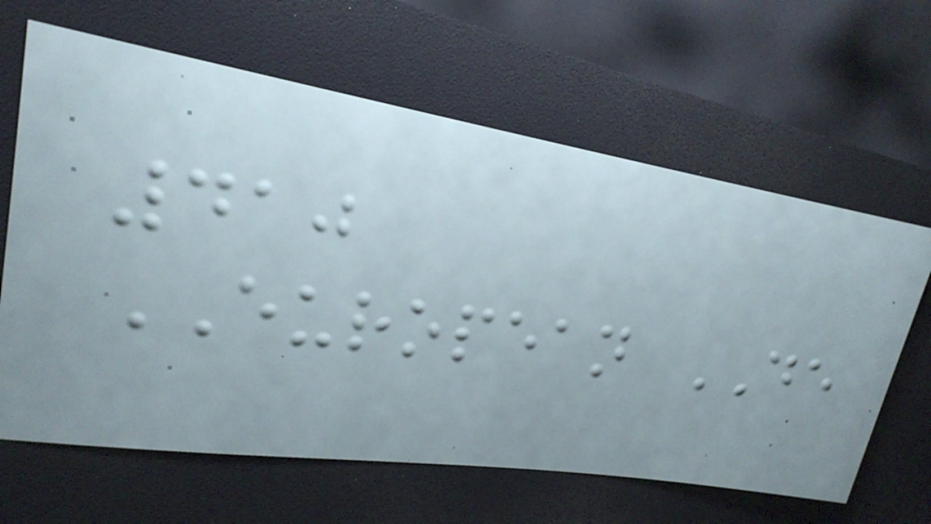410
EUROPEAN DE
